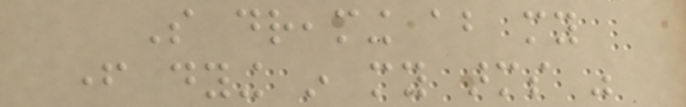So dreaming about my
father dying in my arms was
